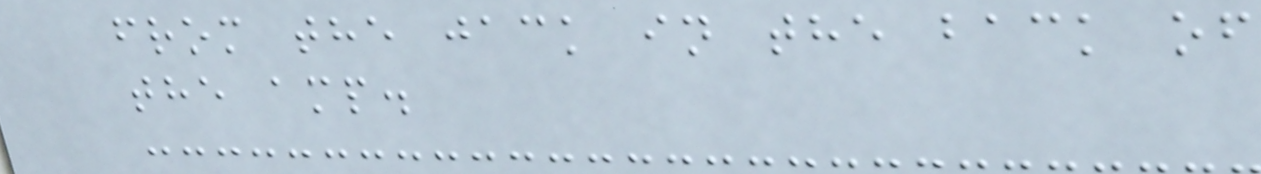from the jack in the back of
the amp.
